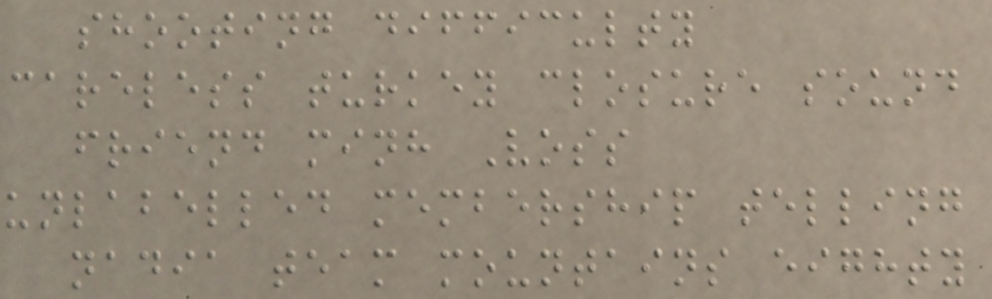shooting difficulty
careless turkey closure sound
friend minh Voss
unlabelled membership telling
nadia team mountains eighty
